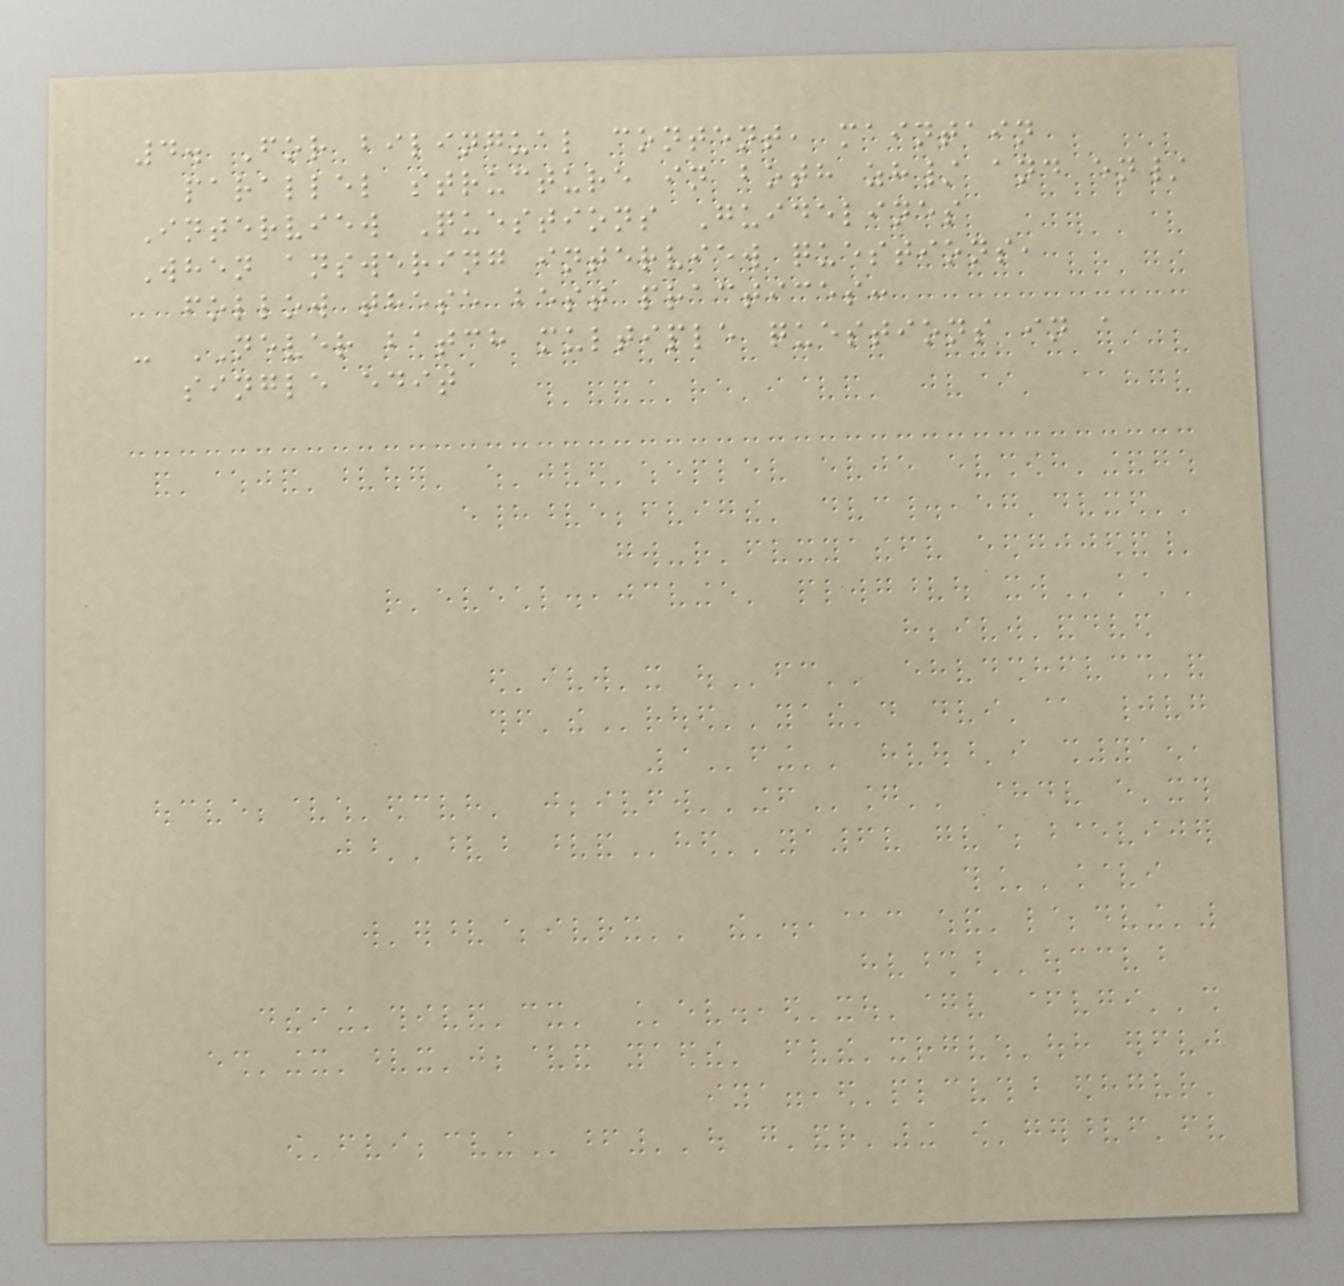4. For bilingual content, maintain
parallel structure in both zh/ and en/
Interview Questions Guidelines
When answering interview questions,
follow these best practices:
- NEVER batch multiple questions in a
single edit
